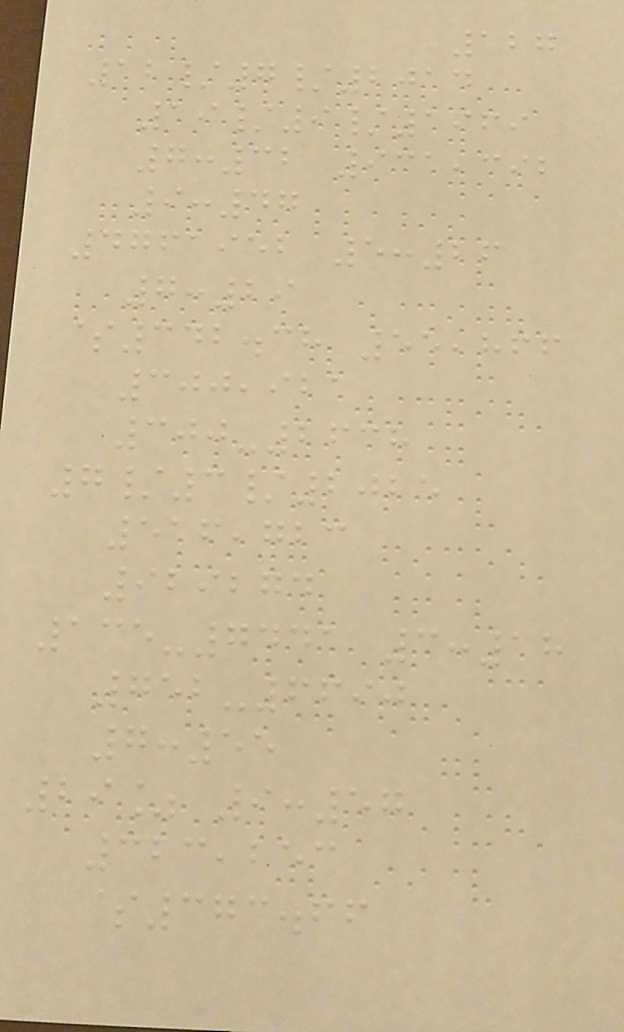127
12/7/2014
19/9/1969
7:32 931,392
9:47
4761952 5:26
7:29
$342.38 55,866
300,921
300-2638
7/3/2025
516,723
929274
135-7441 3:18
752-6690
7:55
29% 9:57
323,253
$373.66
